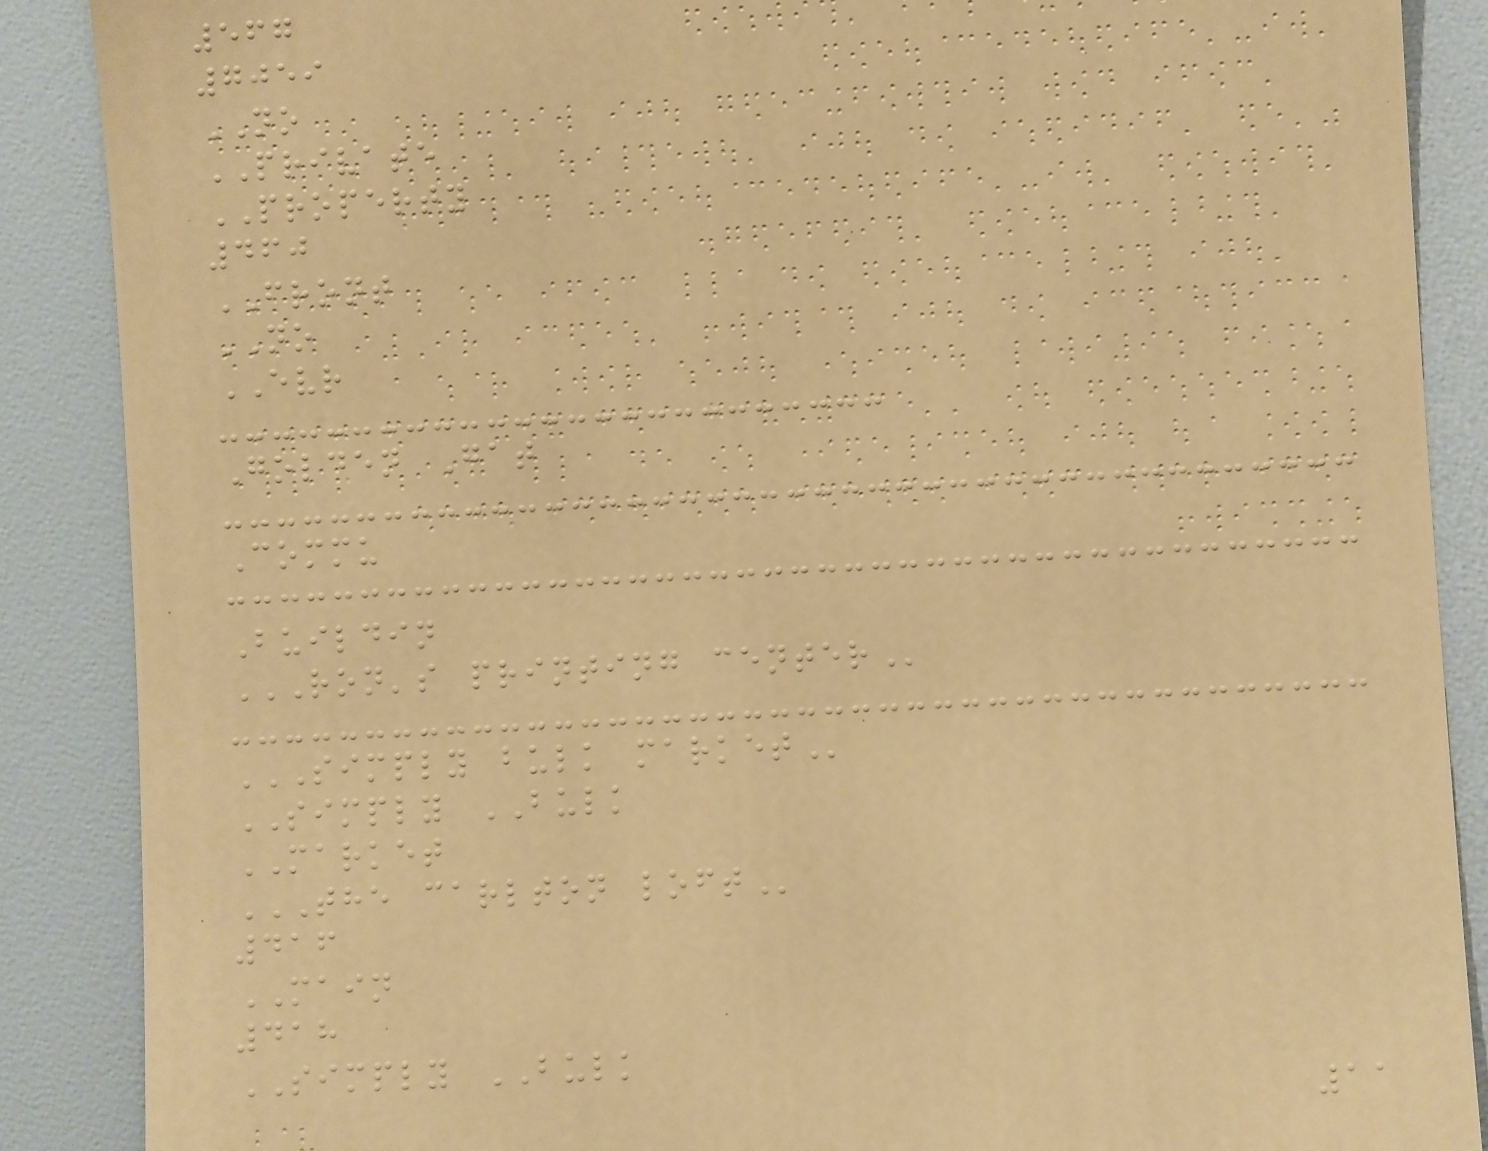567
7059
NO
PRIVATE
PROPERTY
460
FRONT
NO
EVR
Golden Gat
Commu
Buildin
RON'S PRINTING CENTER
SIMPLY BULK MARKET
SIMPLY BULK
MARKET
THE CARLTON LOFT
416
MAIN
418
SIMPLY BULK
11
